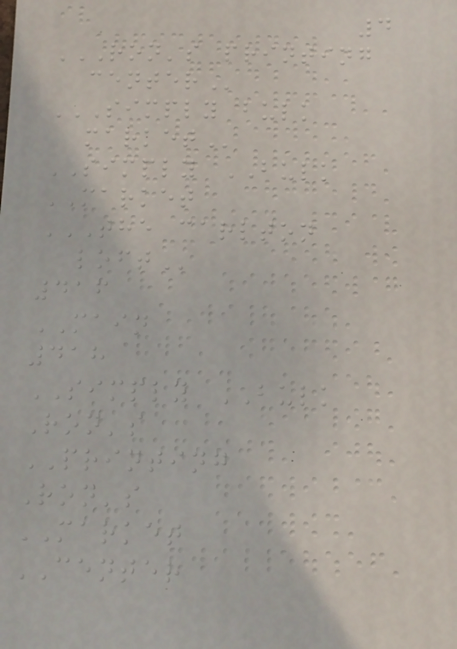4
RON'S PRINTING
CENTER
SIMPLY BULK
MARKET
SIMPLY BULK
MARKET
THE CARLTON
LOFT
416
MAIN
418
SIMPLY BULK
Ron's
PRINTING
Ron's
MARKET
CENTER
